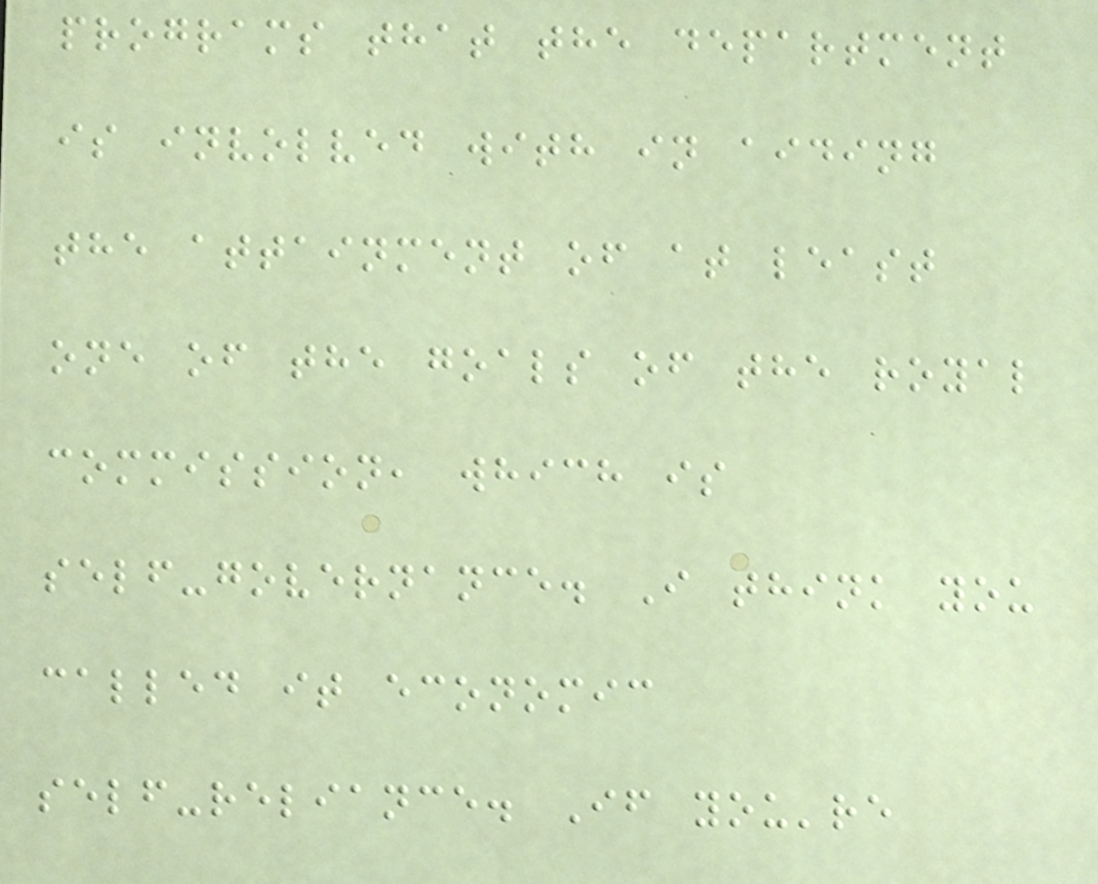programs that the department
is involved with in aiding
the attainment of at least
one of the goals of the royal
commission, which is
self-governance. I think you
called it economic
self-reliance. If you're
